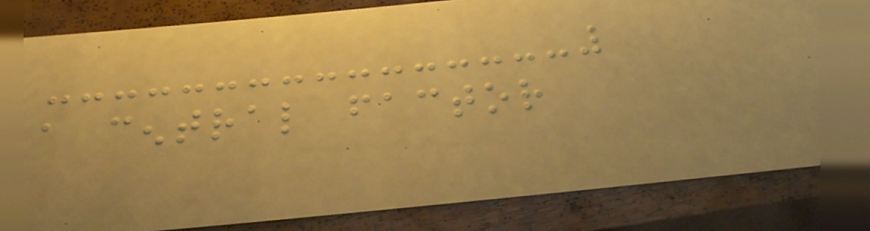a central factor
